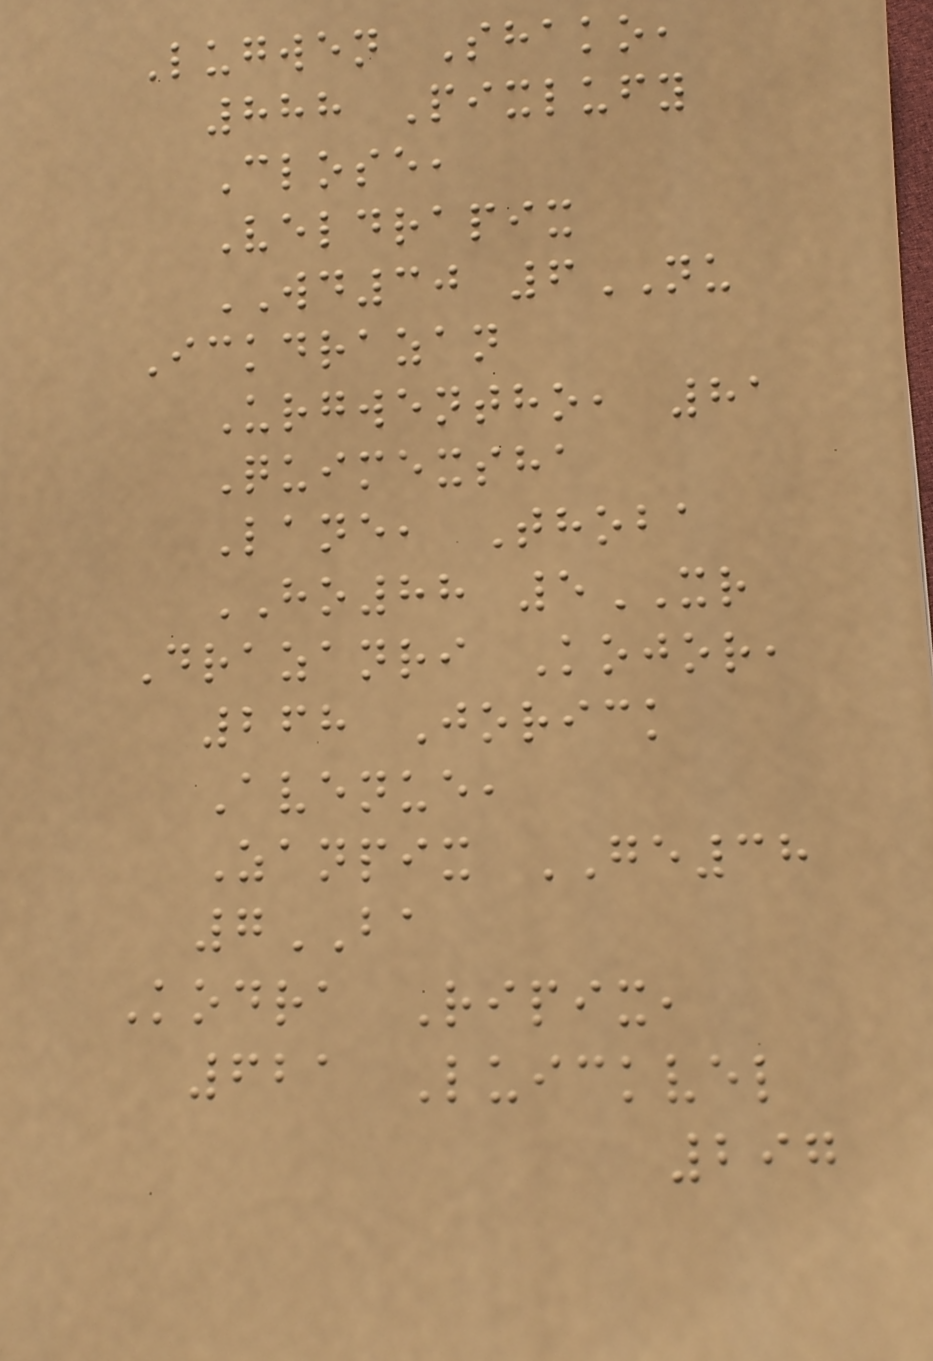Lugwen Shako,
888 Pixlufy
Close,
Veldrapix
WD30 6NU
Ickdrazan
Urgwentho, 81
Quimexsha
Lane, Thoba
HO88 5XR
Drazanri Kojor,
268 Jorick
Avenue,
Zanpix GE38
7BA
Kodra Ripix,
621 Luickvel
297
